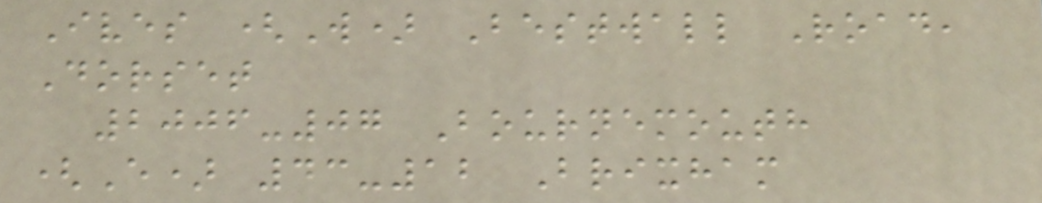Ives (W) Bestwall Road,
Dorset
2006-07 Bournemouth
(E) 43-12 Brixham
